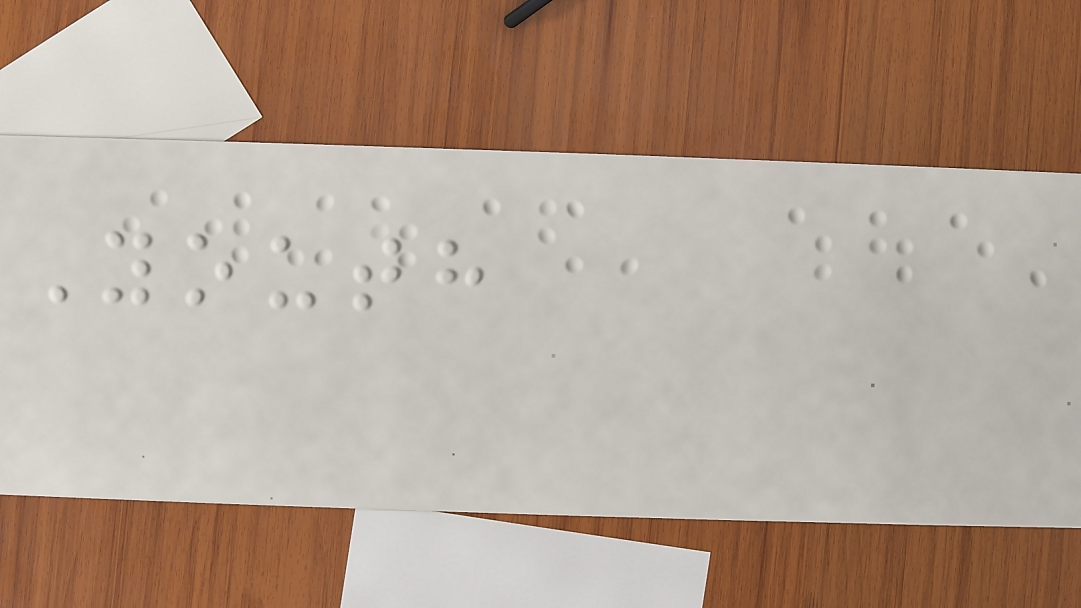Youth
